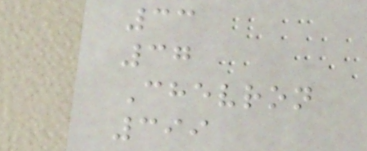33
37
Chevron
399
